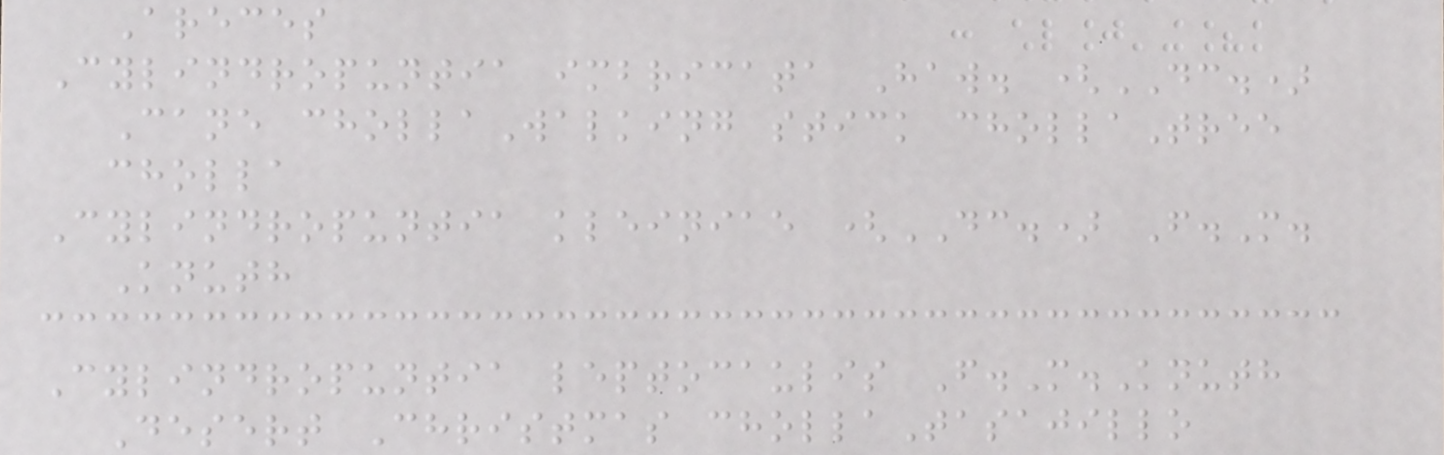Areces
Cylindropuntia imbricata Haw. (DC.)
Cane chollaWalking stick chollaTree
cholla
Cylindropuntia kleiniae (DC.) F.M.
Knuth
Cylindropuntia leptocaulis F.M.Knuth
Desert Christmas chollaTasajillo
